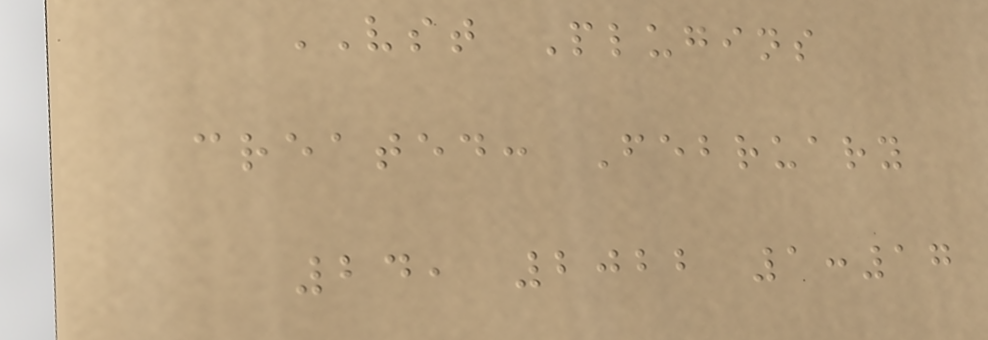VST Plugins
created: February
24, 2022 1:17
